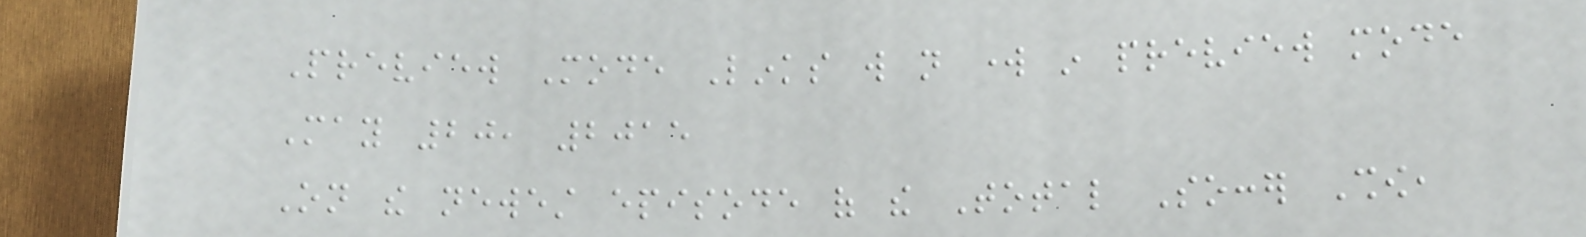Preview Mode Links will not work in preview mode
May 20, 2015
On the newest episode of the Total Soccer Show,
